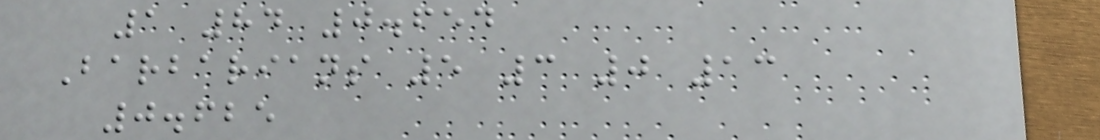1 84 0.654
Barbarians 5 3 0 13
0.625
